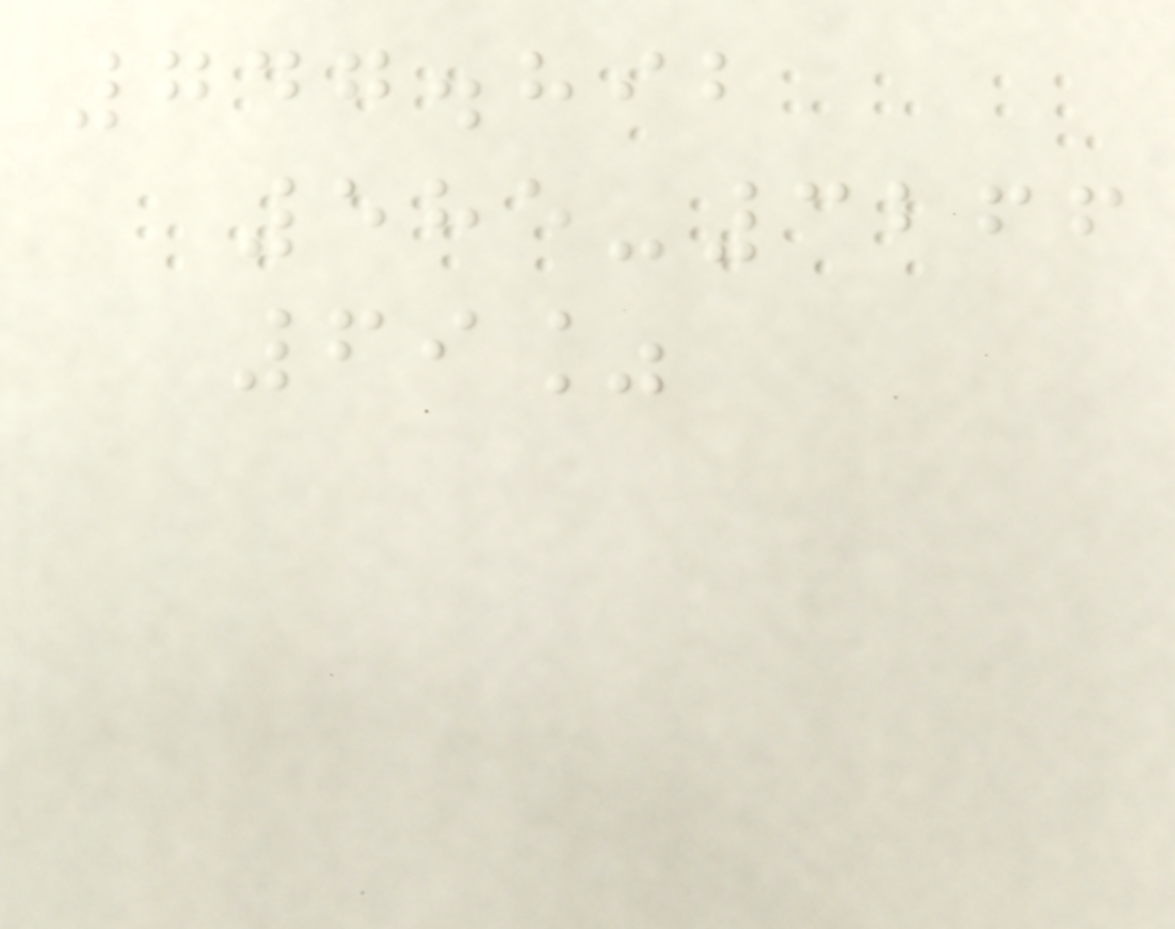747.892
585-3266
69%
